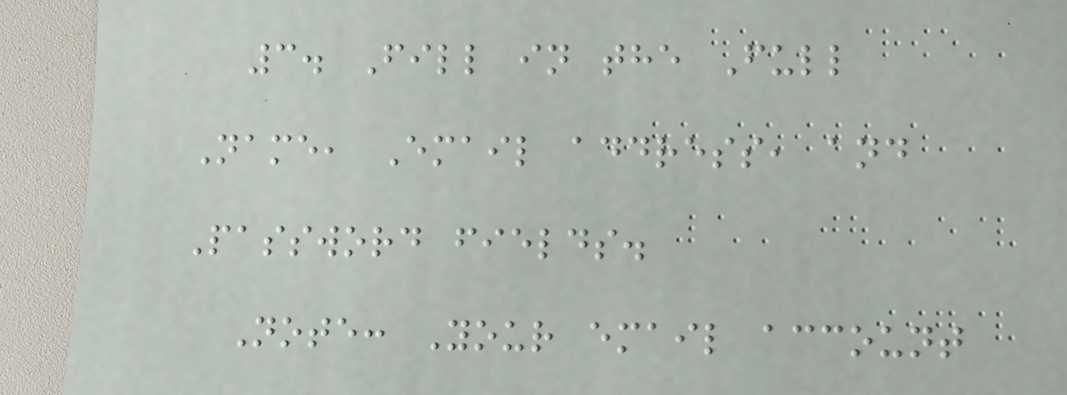3. Fill in the Full
Name, Email address, and
Password fields.
Note: Your email account
